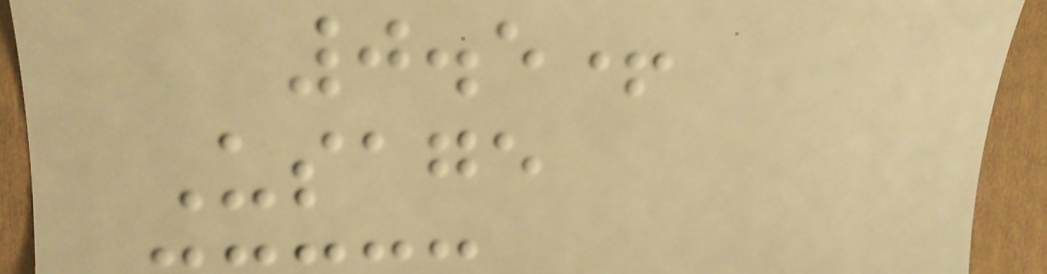0.5+
Usage
